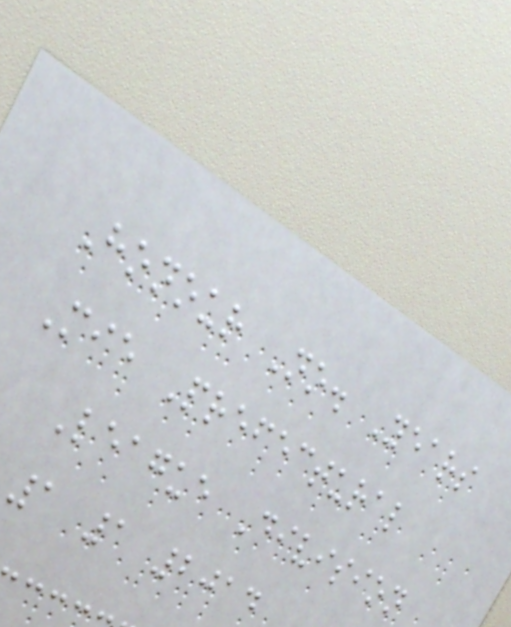Honour No. Years
Mie Prefectural
League Division
1 1 2014
